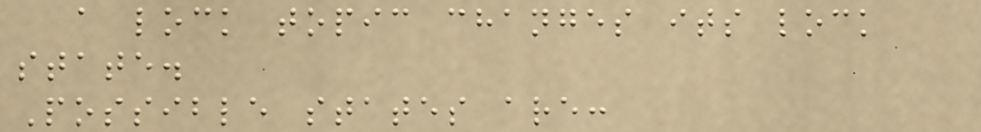a lock topic changes its lock
state.
Possible states are:
